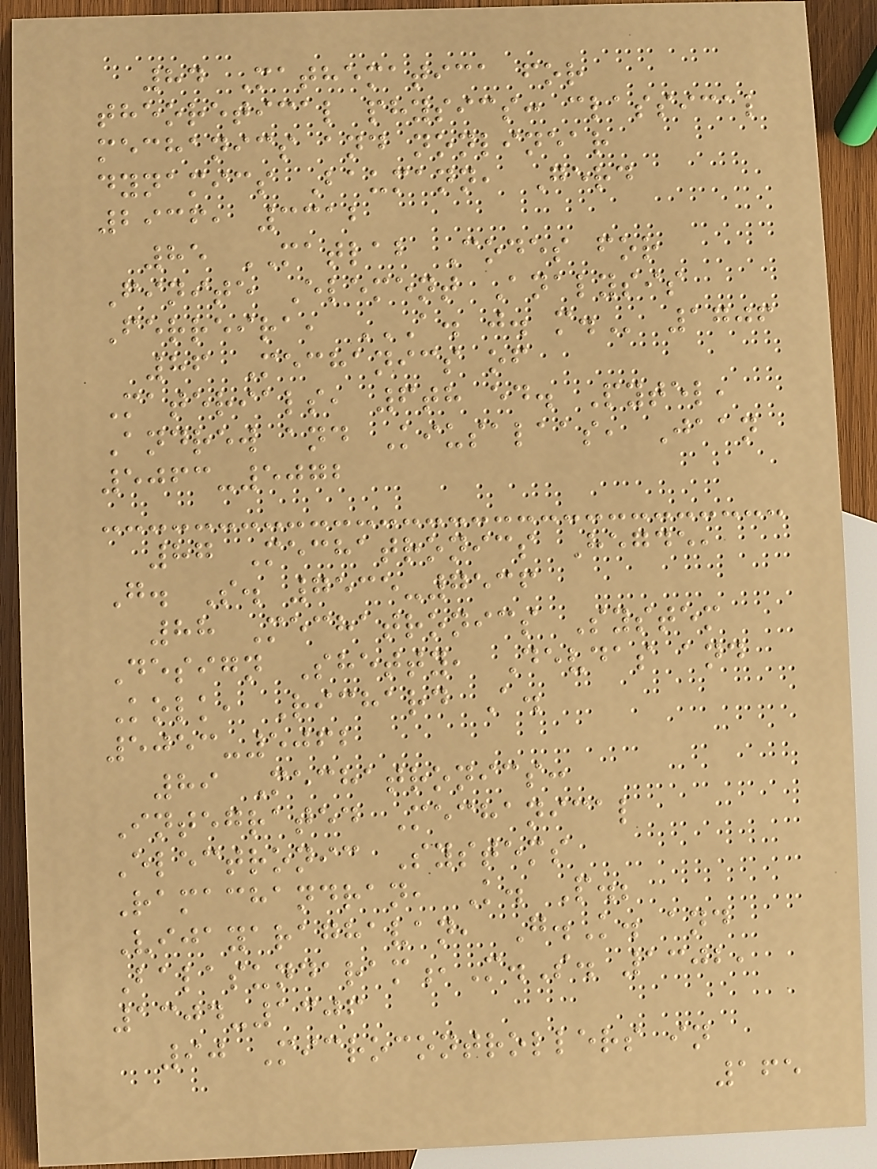84 Mathematica for
theoretical physics: classical
mechanics and nonlinear
dynamics Baumann, Gerd
2936, 3312
85 MATLAB Codes for
Finite Element Analysis
Ferreira, A. J. M. 1706
86 Mechanics of
Materials, 6th ed. Pytel,
Andrew and Kiusalaas, Jaan
5063-5072
87 Mechatronics Hegde,
G. S. 7535-7536
88 Mechatronics System
Design Shetty, Devdas and
Kolk, Richard A.
5053-5062
89 Mechatronics:
Integrated Mechanical
Electronic Systems
Ramachandran, K. P.;
Vijayaraghavan, G.K. and
Balasundaram,M.S. 1302,
1304-1306
90 Microcontrollers in
165
